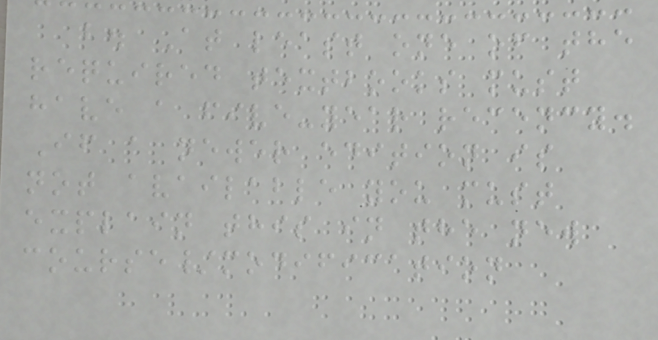b. At least one of the
required textbooks must
have a five-year recency.
If a newer edition is
not available you must
explain this in the new
course/modification
